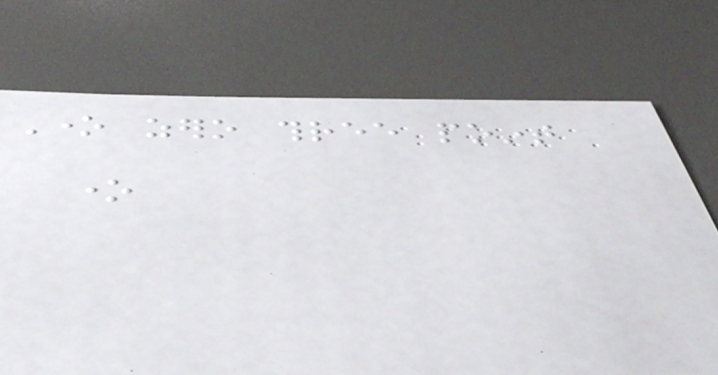One zero three point
one
